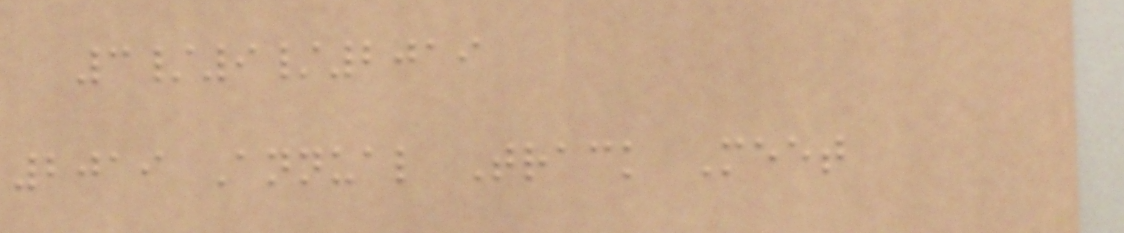3/9/2019
2019 Annual Track Meet
